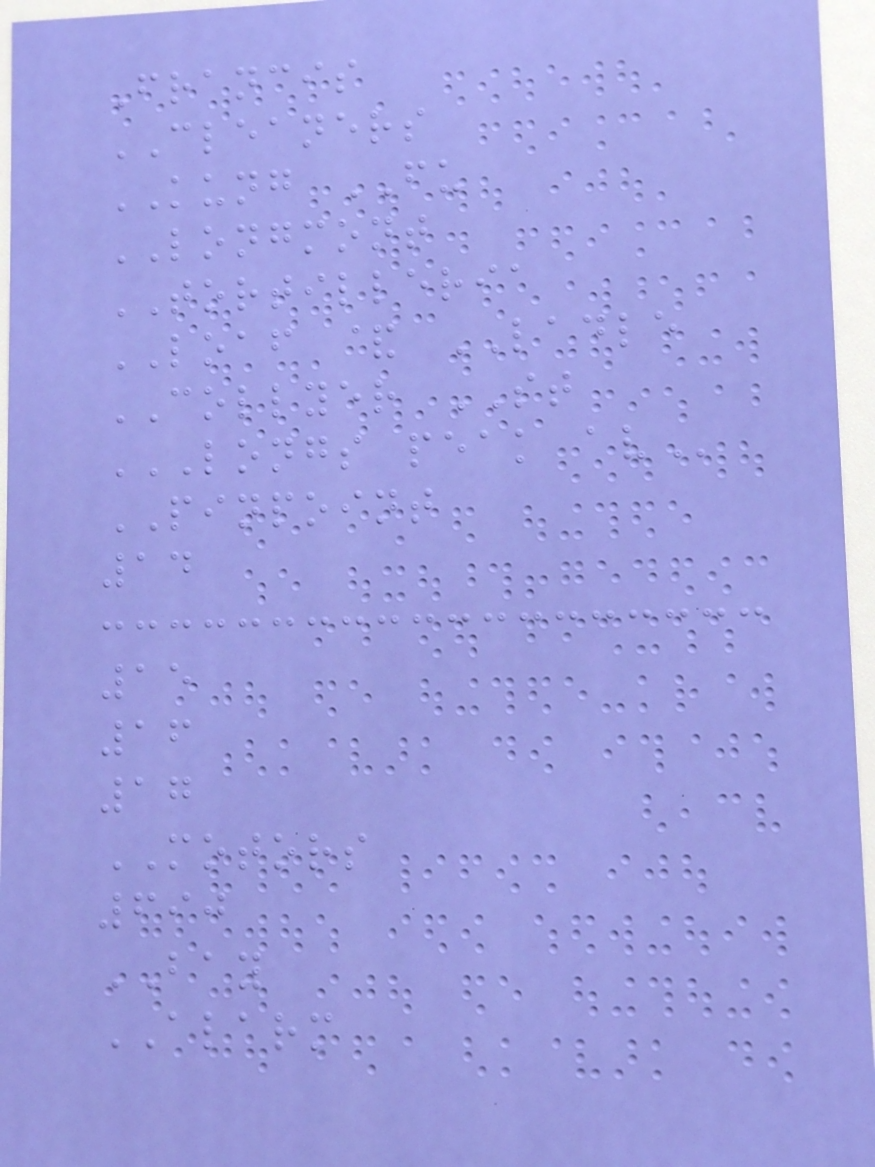Francis
CLEANERS
KUNG FU
LONGMONT
TORTILLERIA
LOAF & LADLE
COLLYER ST
LONGS PEAK AV
PINPOINT
14
15
16
17
MOTORS
690
BAY
ALARM
